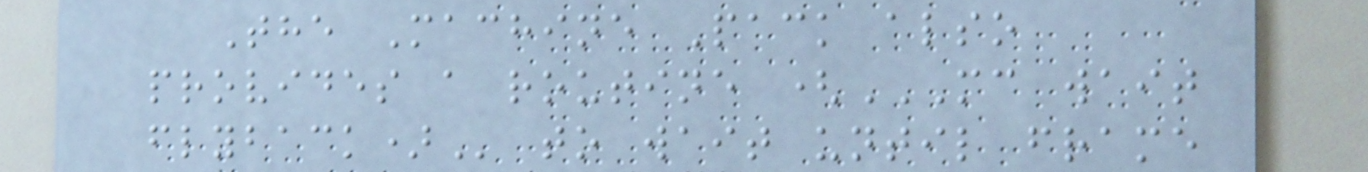The Machine Pack also
provides a routine (MC WAIT
FLYBACK) to wait until frame
